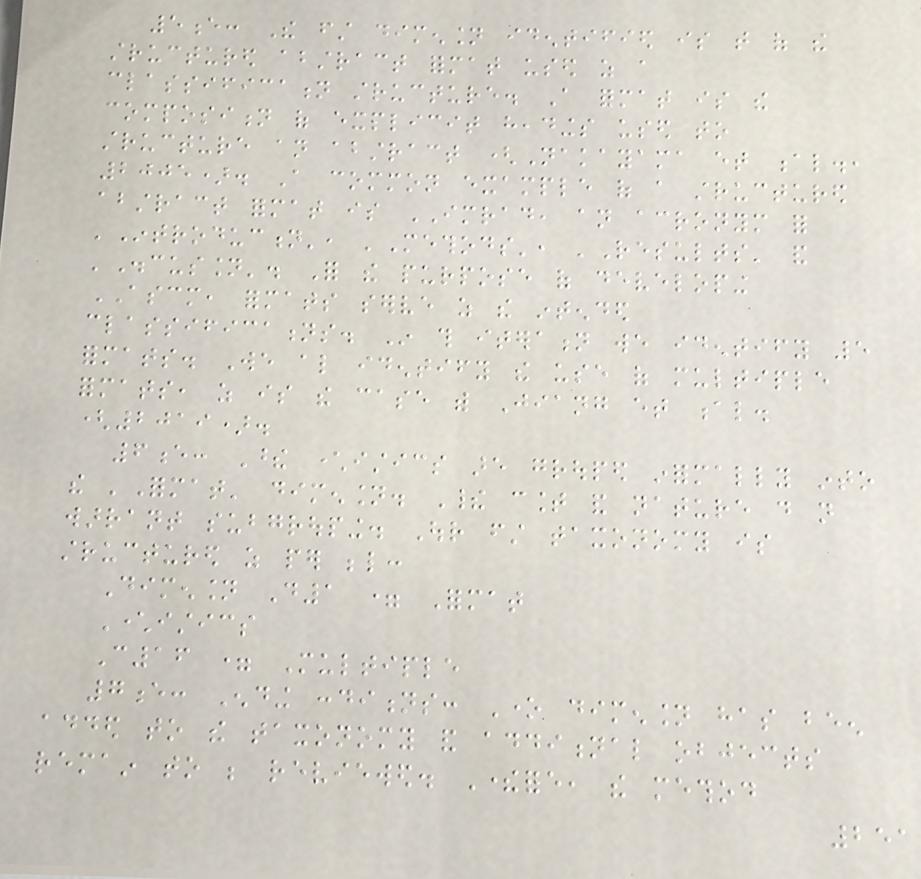5e: The first dimension identified is that of the
structured abstract format used as a
classification structure. A format is the
composition of explicit headings used to
structure an abstract (Nakayama et al.,
2005). A common example of a structured
abstract format is IMRAD, an acronym for
'Introduction', 'Methods', 'Results' and
'Discussion'. For the purpose of developing
ASCM, formats serve as the intended
classifications. In this iteration we identify 5
formats. We also identify the use of multiple
formats, as is the case with Jiang et al.
(2019).
6e: These characteristics are grouped informally into
the 'Format' dimension. Their count and nature do not
warrant subgrouping. Our first taxonomy is
structured as per below:
Dimension D1 = Format
Characteristics
C16 = Multiple
7e: Ending conditions: One dimension has been
added to the taxonomy and additional objects
remain to be reviewed. Therefore, the method
251
